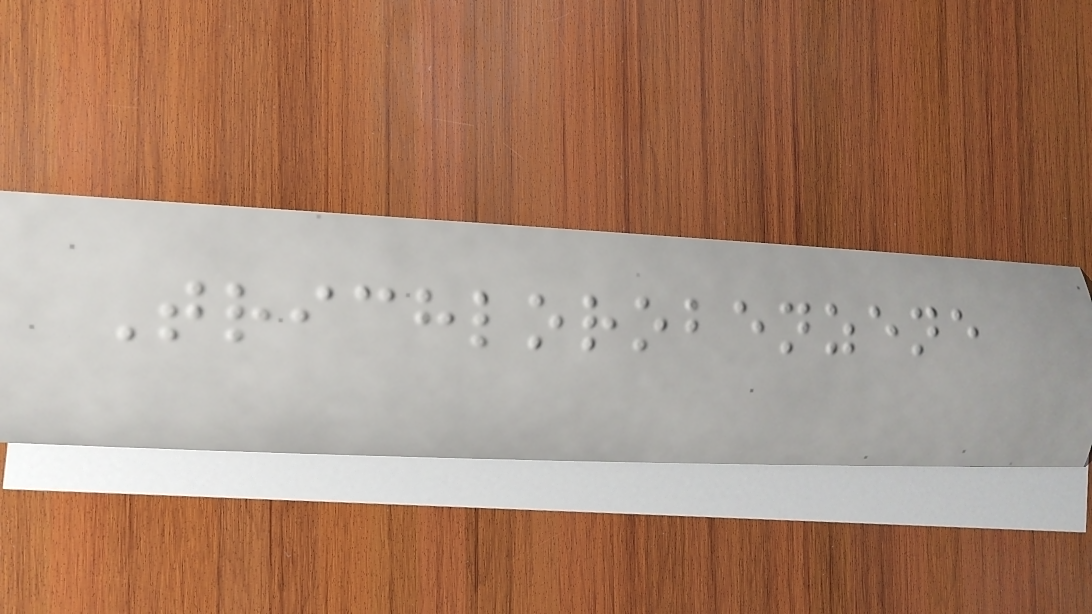Trichlorobenzene
